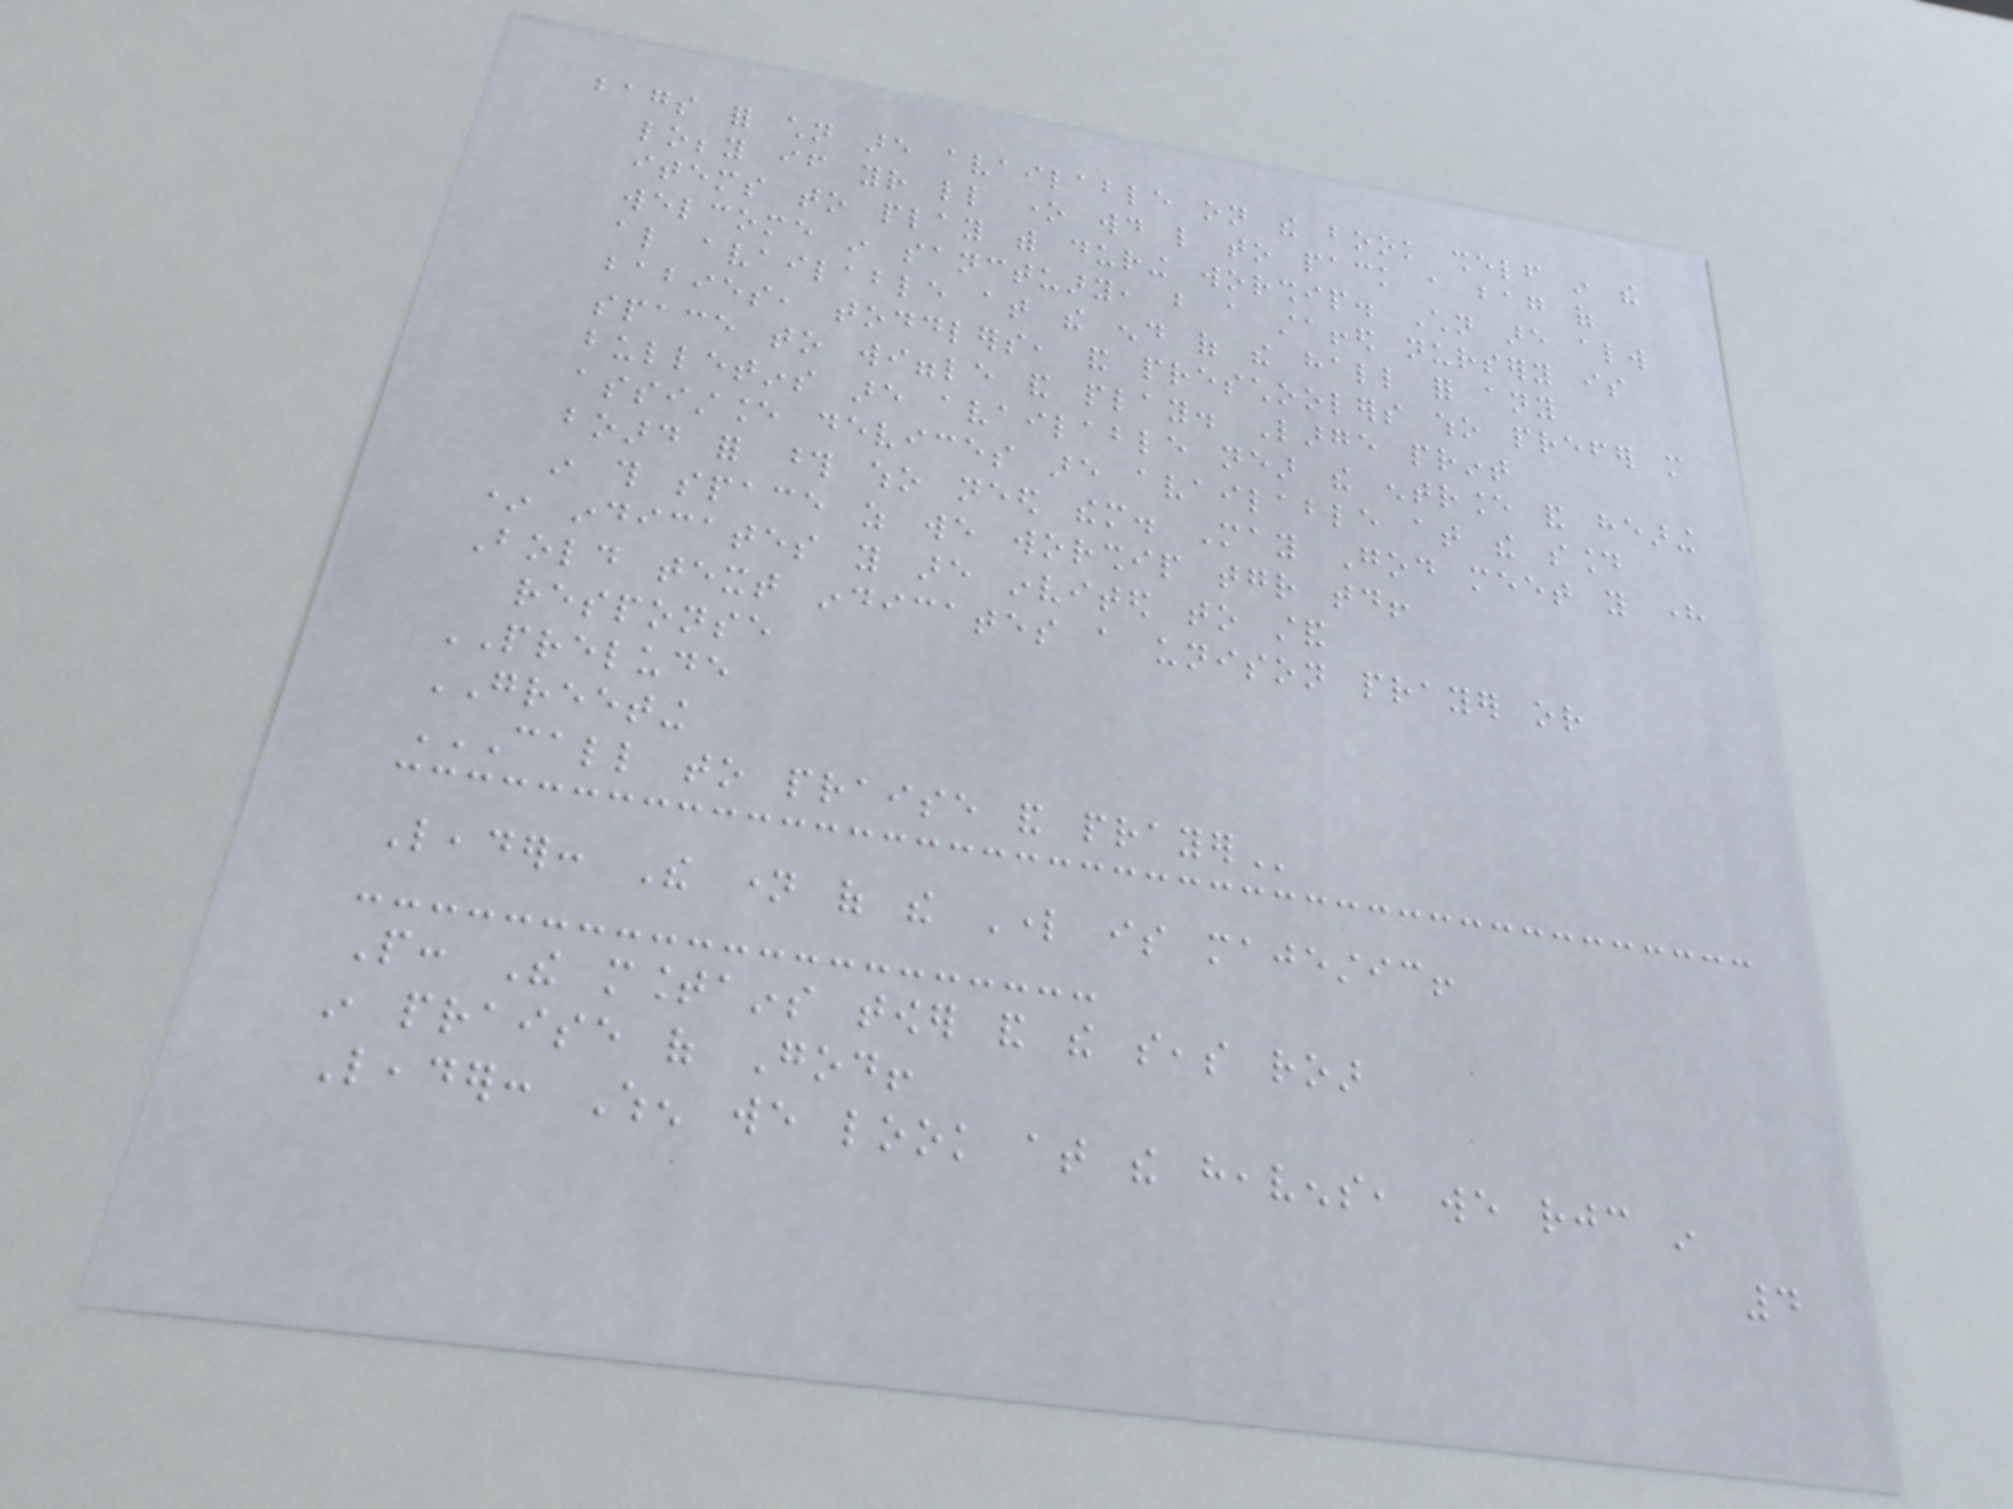bags for children are available on the book shelf in the
lobby if your little one would like to pack a bag of
items to play with during worship. Children are always
welcome in sanctuary, but a staffed nursery is
also available at the end of the hall for any
babies, toddlers, and preschoolers who prefer more
space to wiggle and play. Large print
bulletins are available near the entrance and hearing
assistance devices are available at the sound
board for those who need them. May God meet you here
in this space as we worship together today!
* indicates you are invited to stand
Bold text indicates a unison prayer or
response
PRELUDE
GREETING
CALL TO PRAISE AND PRAYER
Leader: The name of the Lord is majestic!
People: The mountains tower and the seas roar
in praise of God!
Leader: When we look at the heavens, we rejoice in
4
